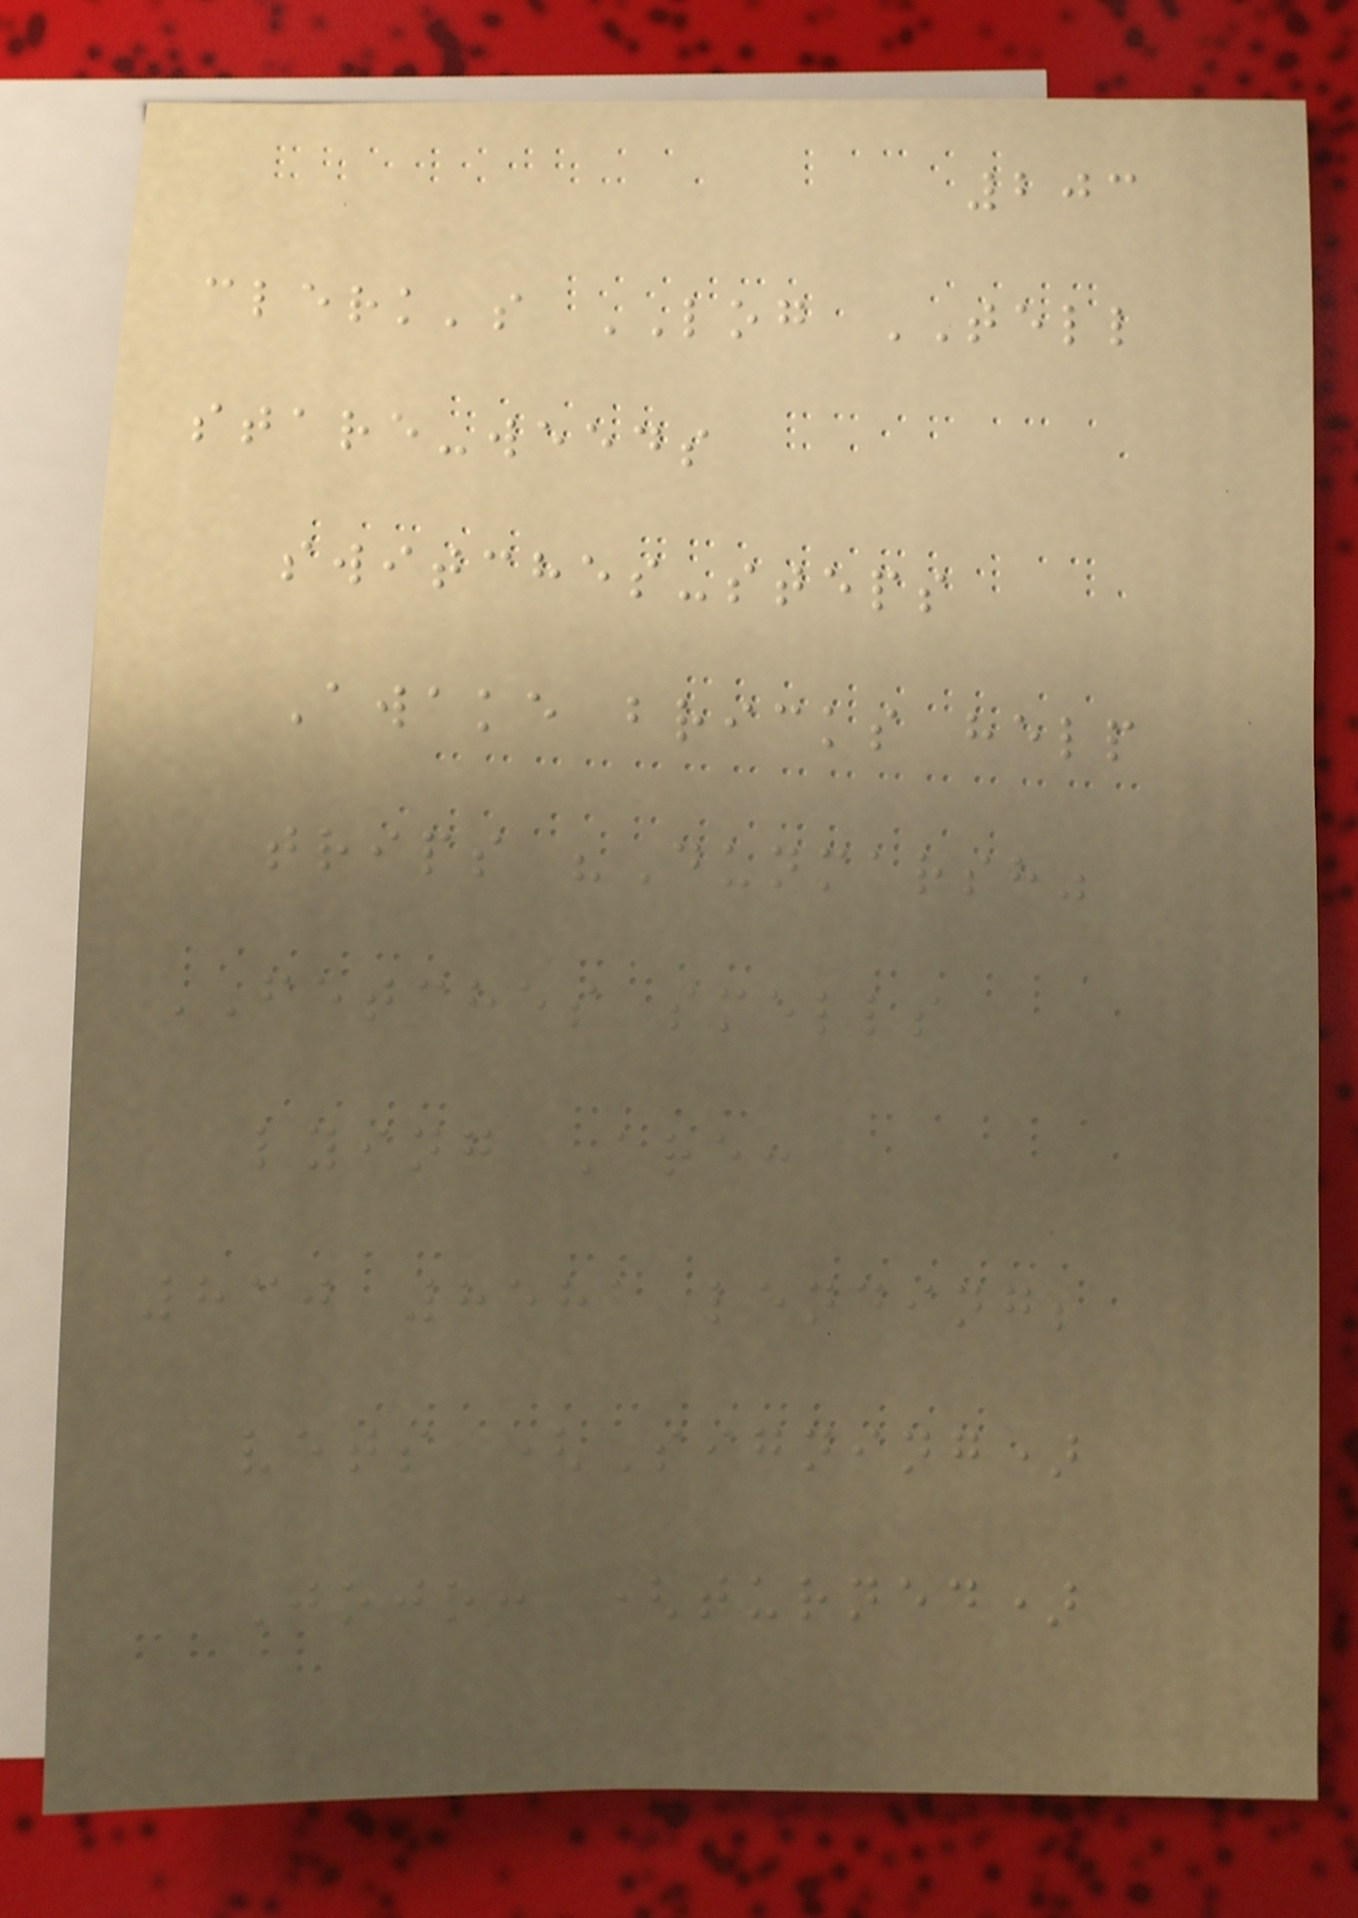203
clerk's LOG TELL
stare-weeds
switches-steps
Awake bricks help
trips "Dunmarsh"
FETCHES smells
lying Are:
830 8581 lending;
vets (Signing)
Jojo: (turned)
